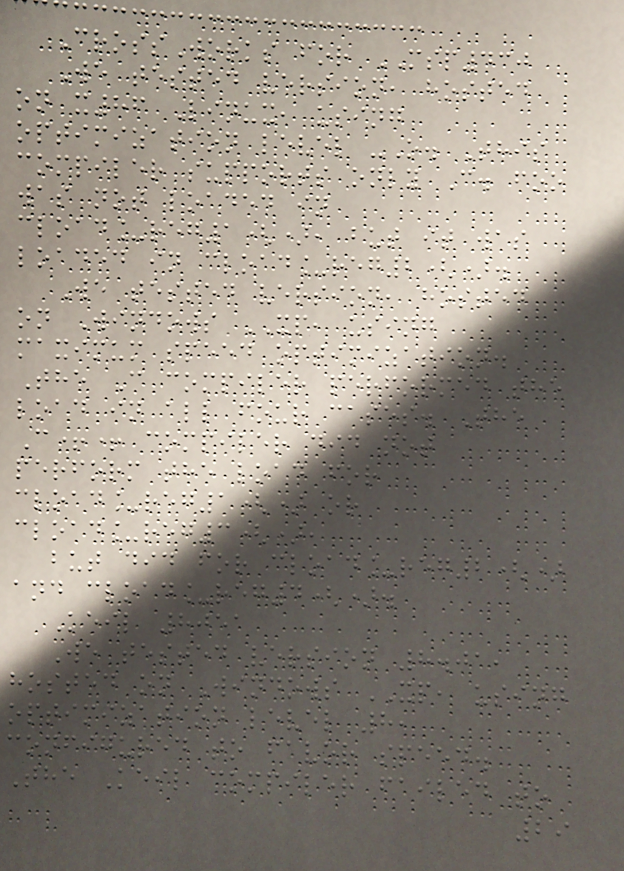CrossWorks for MSP430
We tested version, hosted
on x86 Linux, using
optimization level -O. This
compiler supports only C. foo
was not loaded in
cload_reg1(), but it was
loaded in cload_reg2().
We tested version, hosted
on Windows XP, using
maximum speed optimization.
The C compiler performed the
load in all four cases. The
C++ compiler did not
perform the load for
cload_reg1() or
cload_reg3(),
but did for cload_reg2()
and cload_reg4().
Keil 8051
We tested version 8.01,
hosted on Windows XP, using
optimization level 8,
configured to favor speed.
The Keil compiler failed to
29
